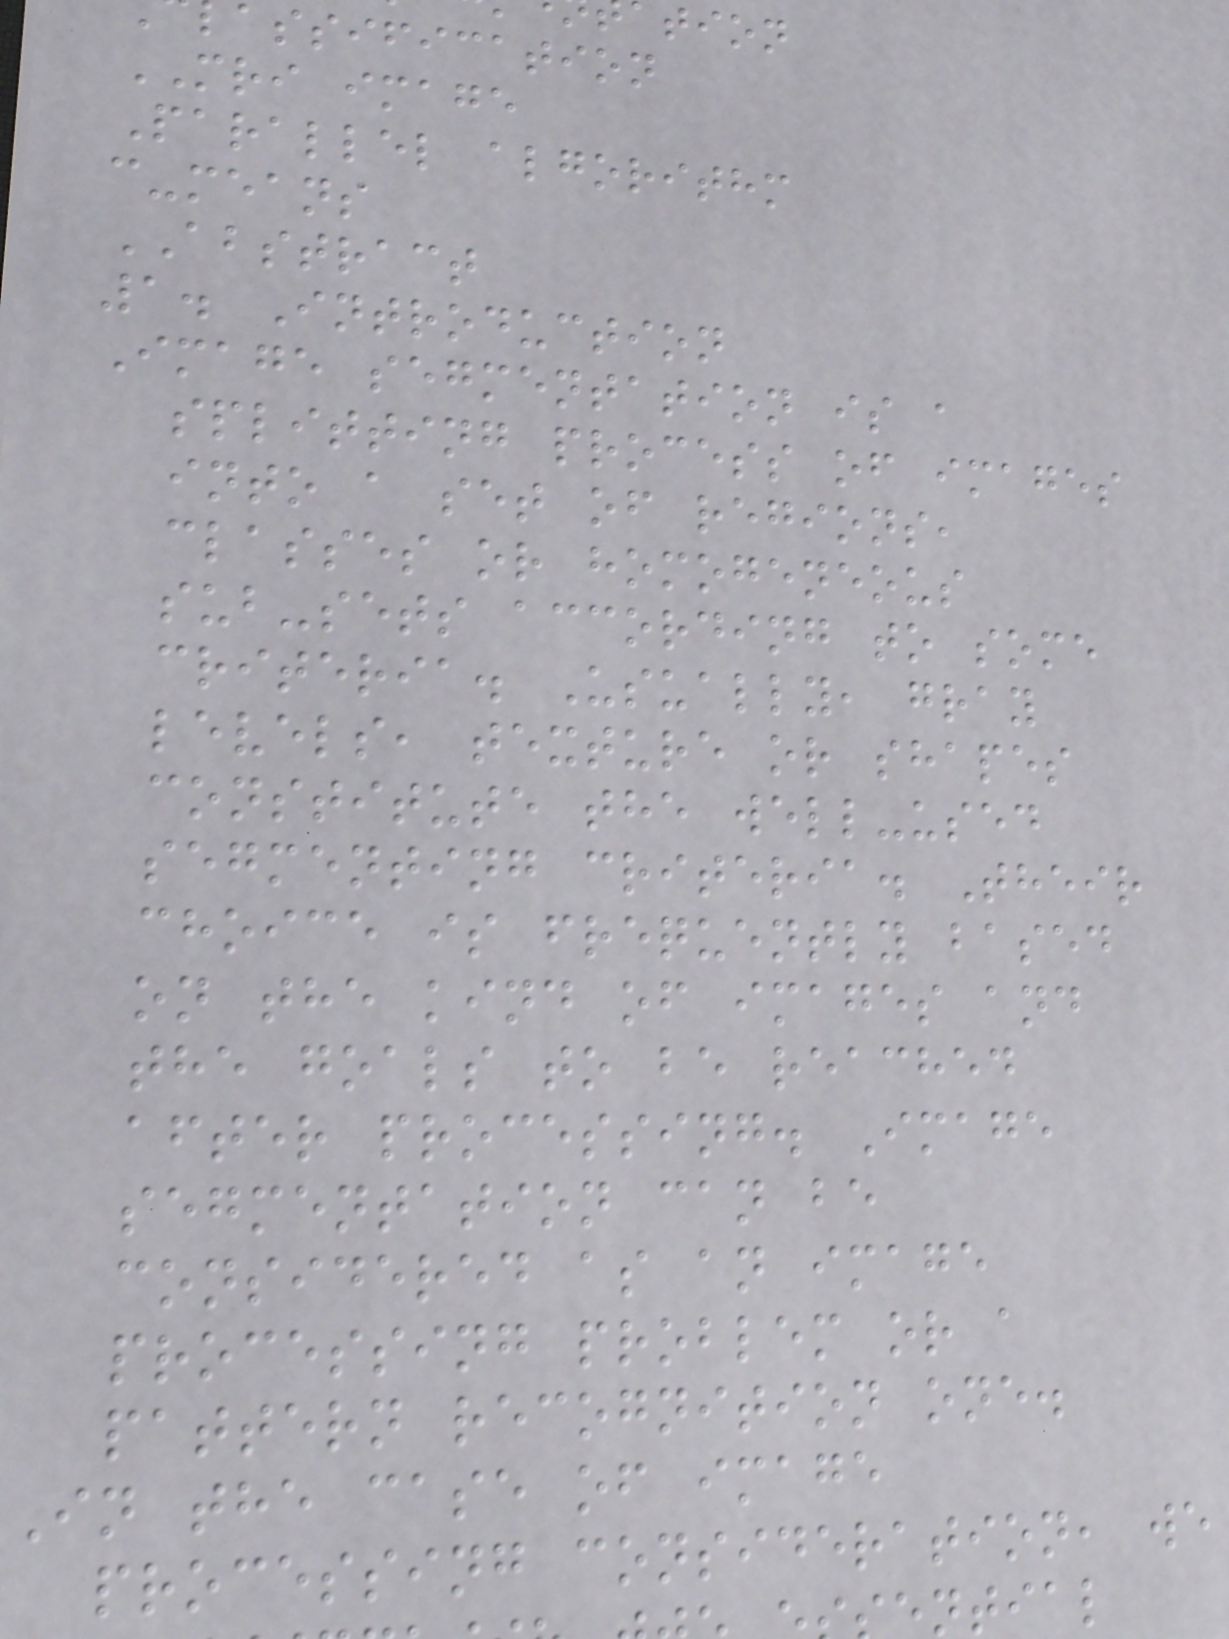assification
MRI image
Parallel algorithm
c-means
ABSTRACT
1. Introduction
Image segmentation is a
splitting process of images
into a set of regions,
classes or homogeneous
sub-sets according to some
criteria. Usually, gray
levels, texture or shapes
constitute the well-used
segmenting criteria. Their
choice is frequently based
on the kind of images and
the goals to be reached
after processing. Image
segmentation can be
considered as an image
processing problem or a
pattern recognition one.
In the case of image
processing consideration, we
